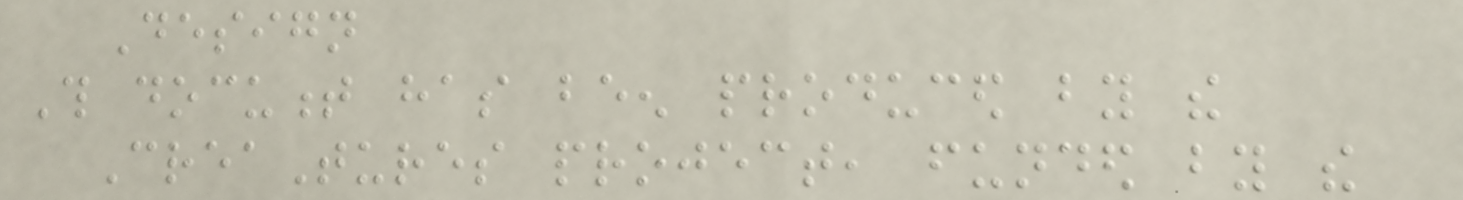Design
This document has been produced by the
CreaTures project, funded by the
